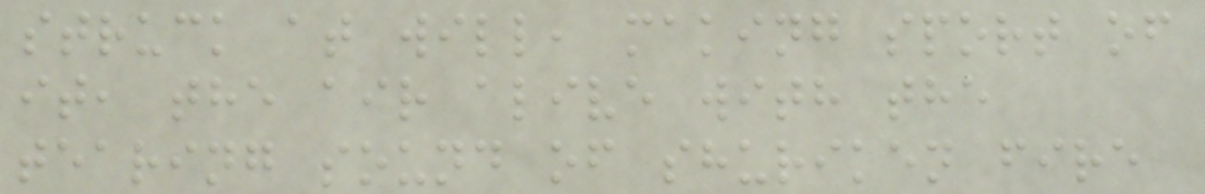struck at will, making sport of
it, the air alive with the
tearing sound of shuriken fire
